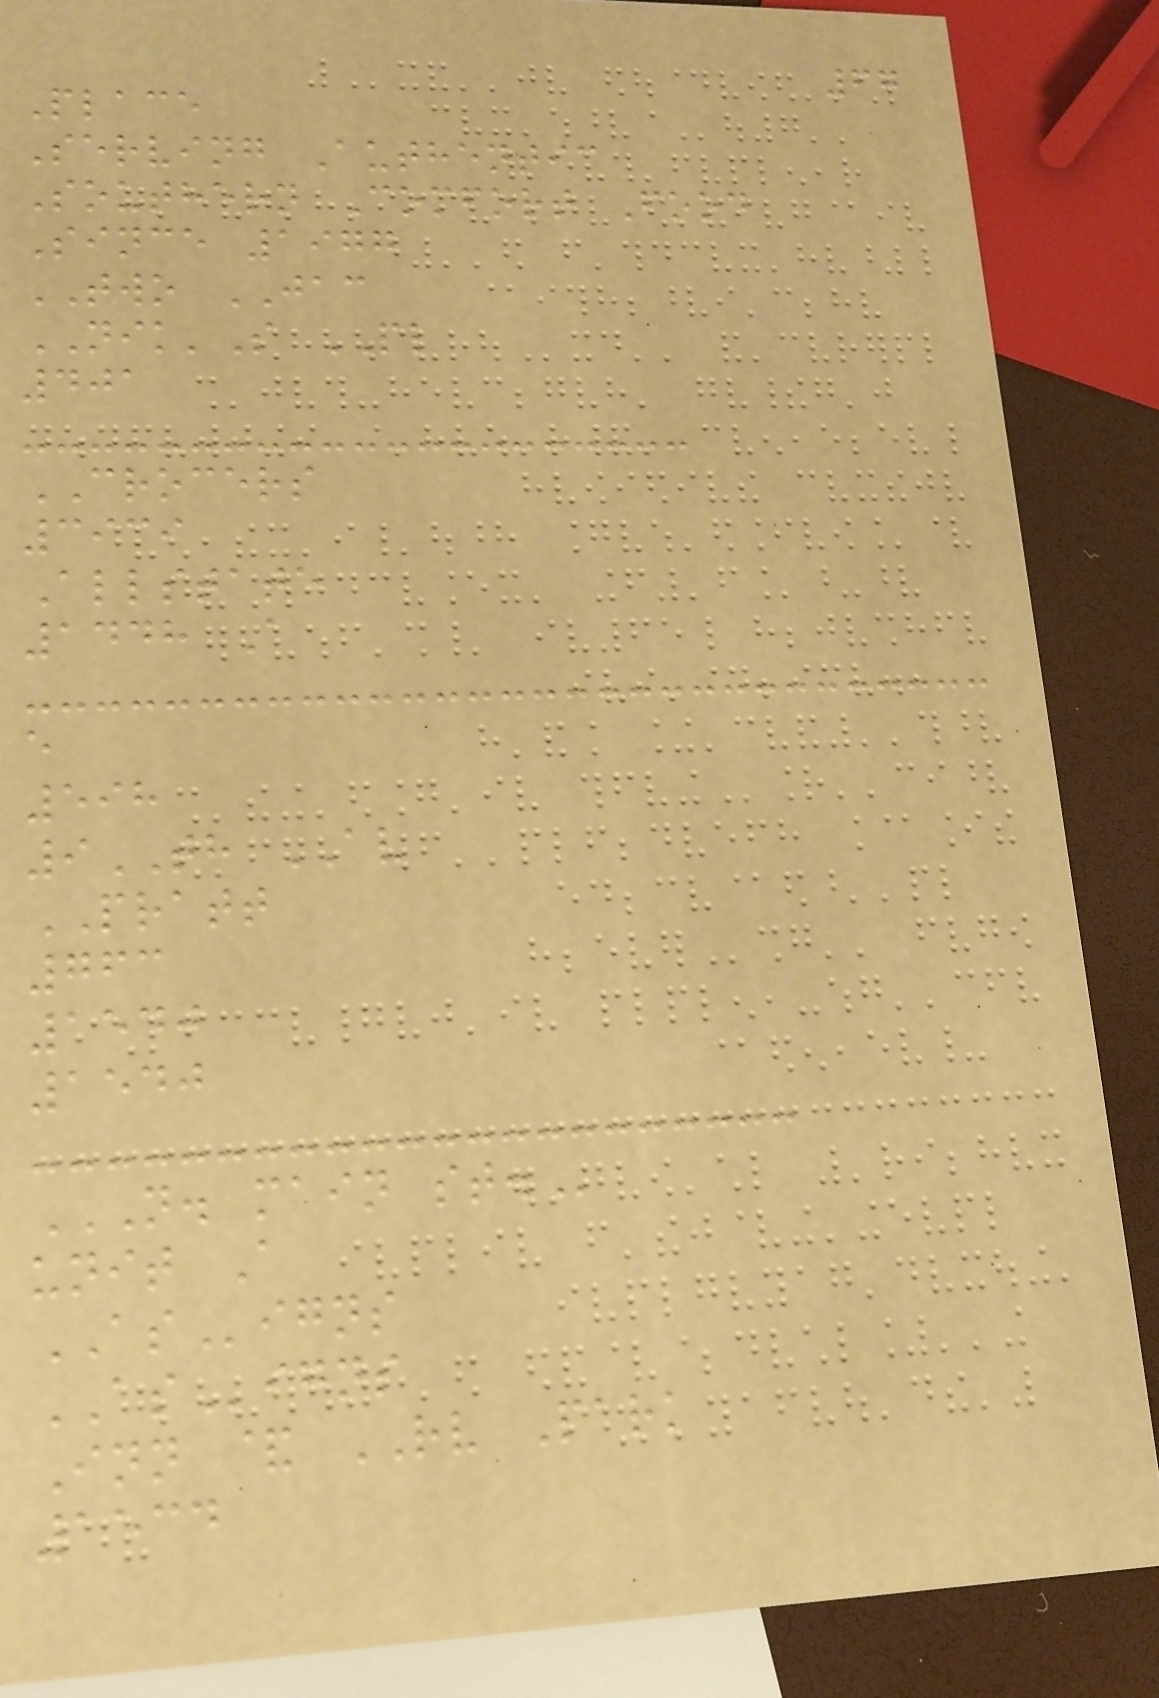67
Place
Serving Authentic
Southern Comfort Food
Since 1977
TWO JAC
NIK'S PL
401
CROCERS
3939
Allstate
1448 A
e
598
9TH AV
PRATT
763
1540
1540
N. MAIN ST.
unit A
ASigns
ASigns
Inn & RV Park
1534
